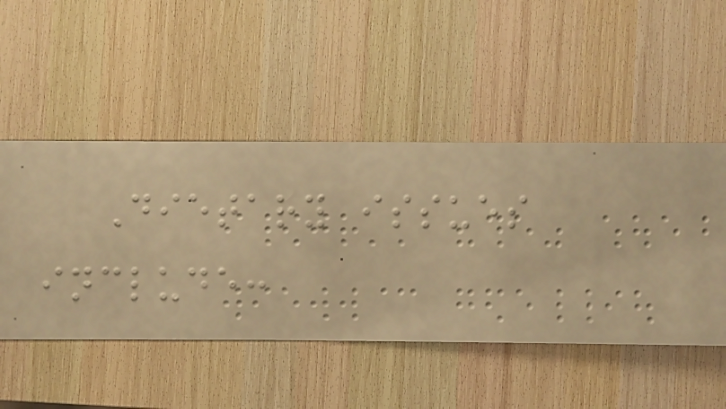Dietary issues
include:
